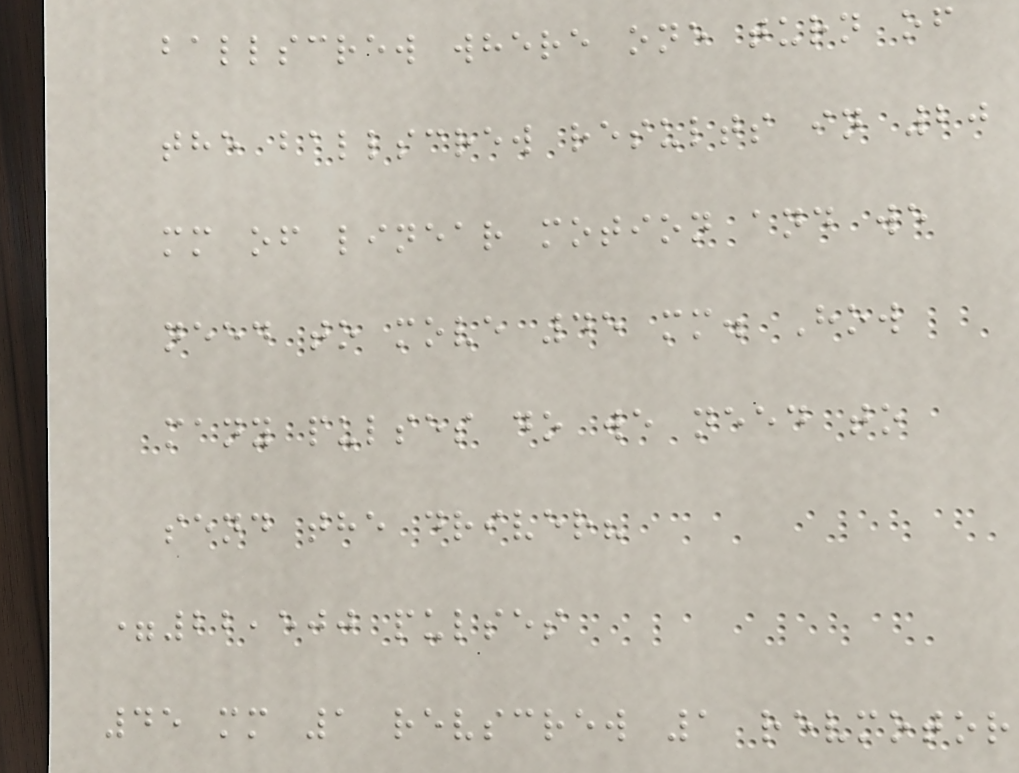ballscrew where one turn of
the ballscrew results in 20
mm of linear motion and we
need to move 45 mm. How
many pulses do we need to
send the driver?
=22,500 pulses
45 mm 1 revscrew 1 revmotor
